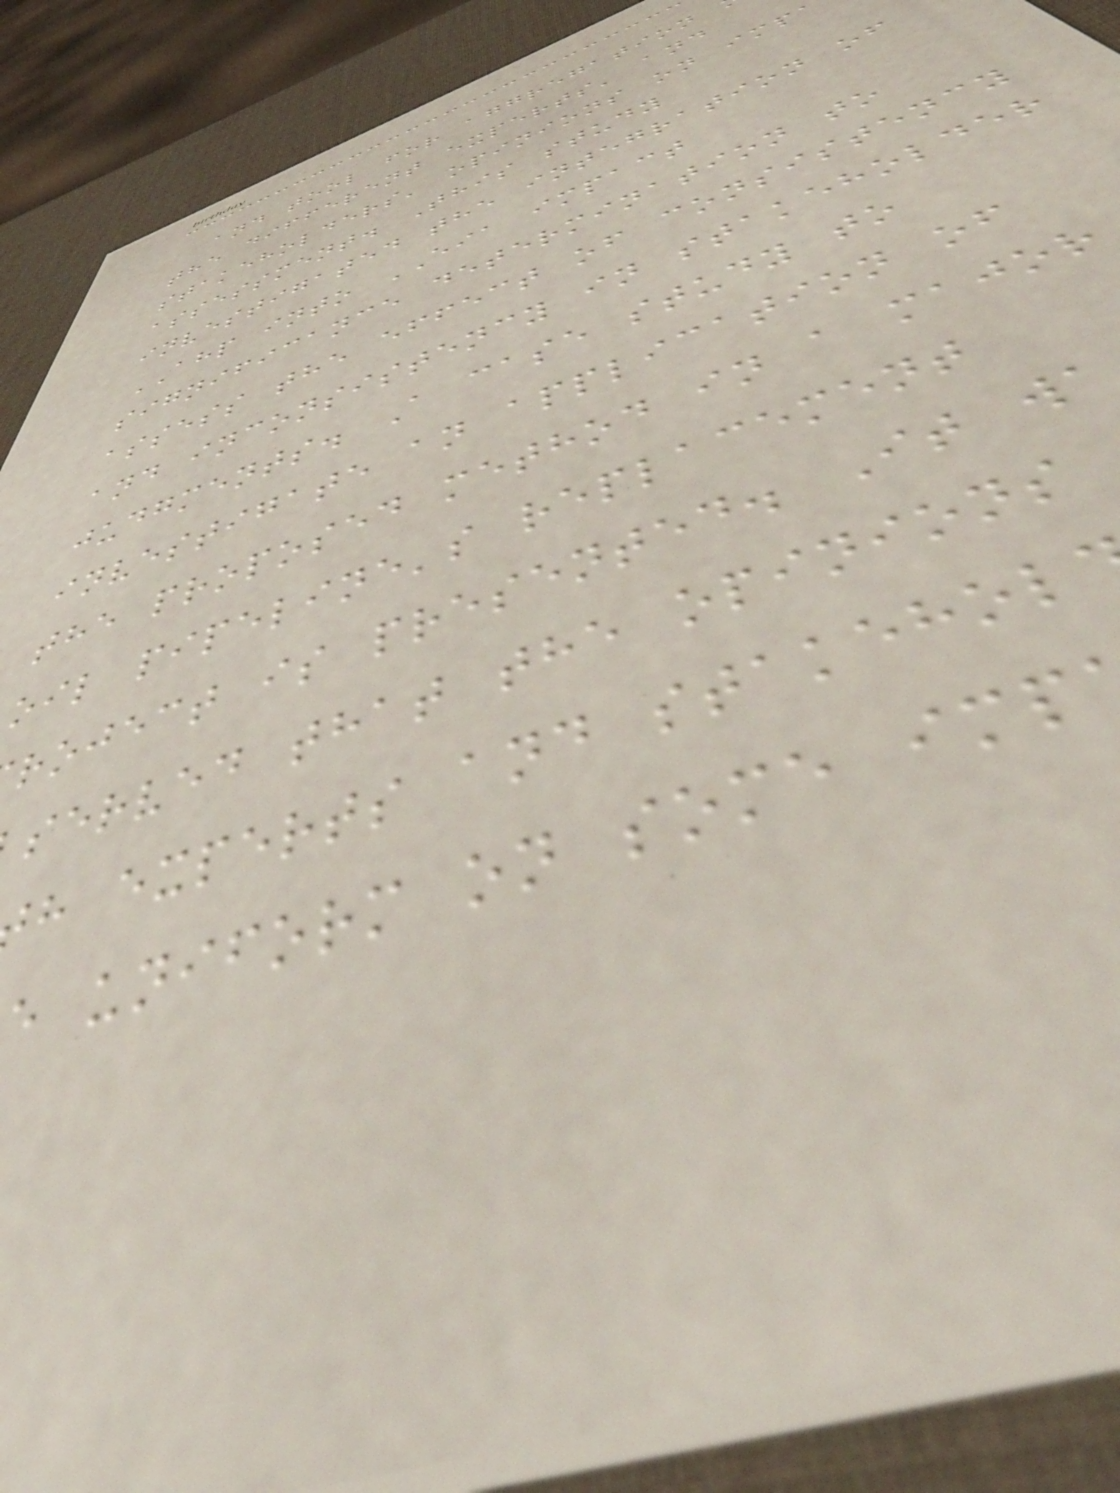and tool for aggregation
the different experts' and
stakeholders' opinions on imp
assessment. This study
investigated the integration of
AHP into EIA impact
significance determination to
assess the effect of consistency
and inconsistency in stakeholder
judgments. A case study to
investigate an application of
the proposed method in a major
oil pipeline's replacement
roject is presented. It wa
served that the opinions
h experts and stakehol
uniform on some imp
